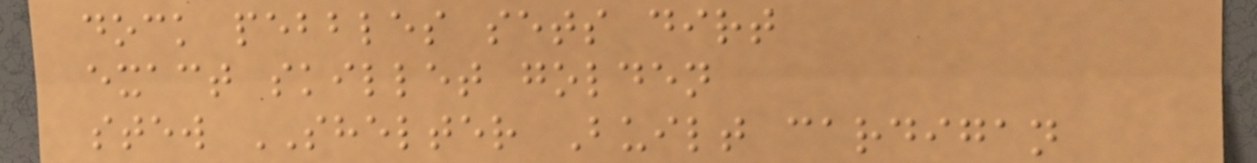dock pebbles sets dirt
exact skillet golden
stew SHELTER Built cardigan
